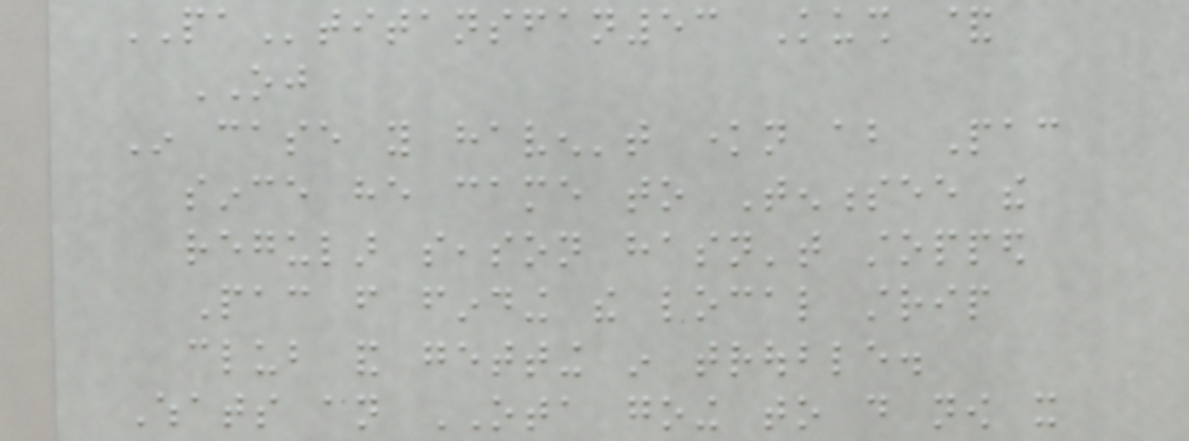PAtitansfan53 Kush &
OJ
In case you haven't known about Pac
since he came to Tennessee the
regular season hasn't stopped
Pac from finding the local strip
club and getting in trouble.
Whats an OTA going to do now it
